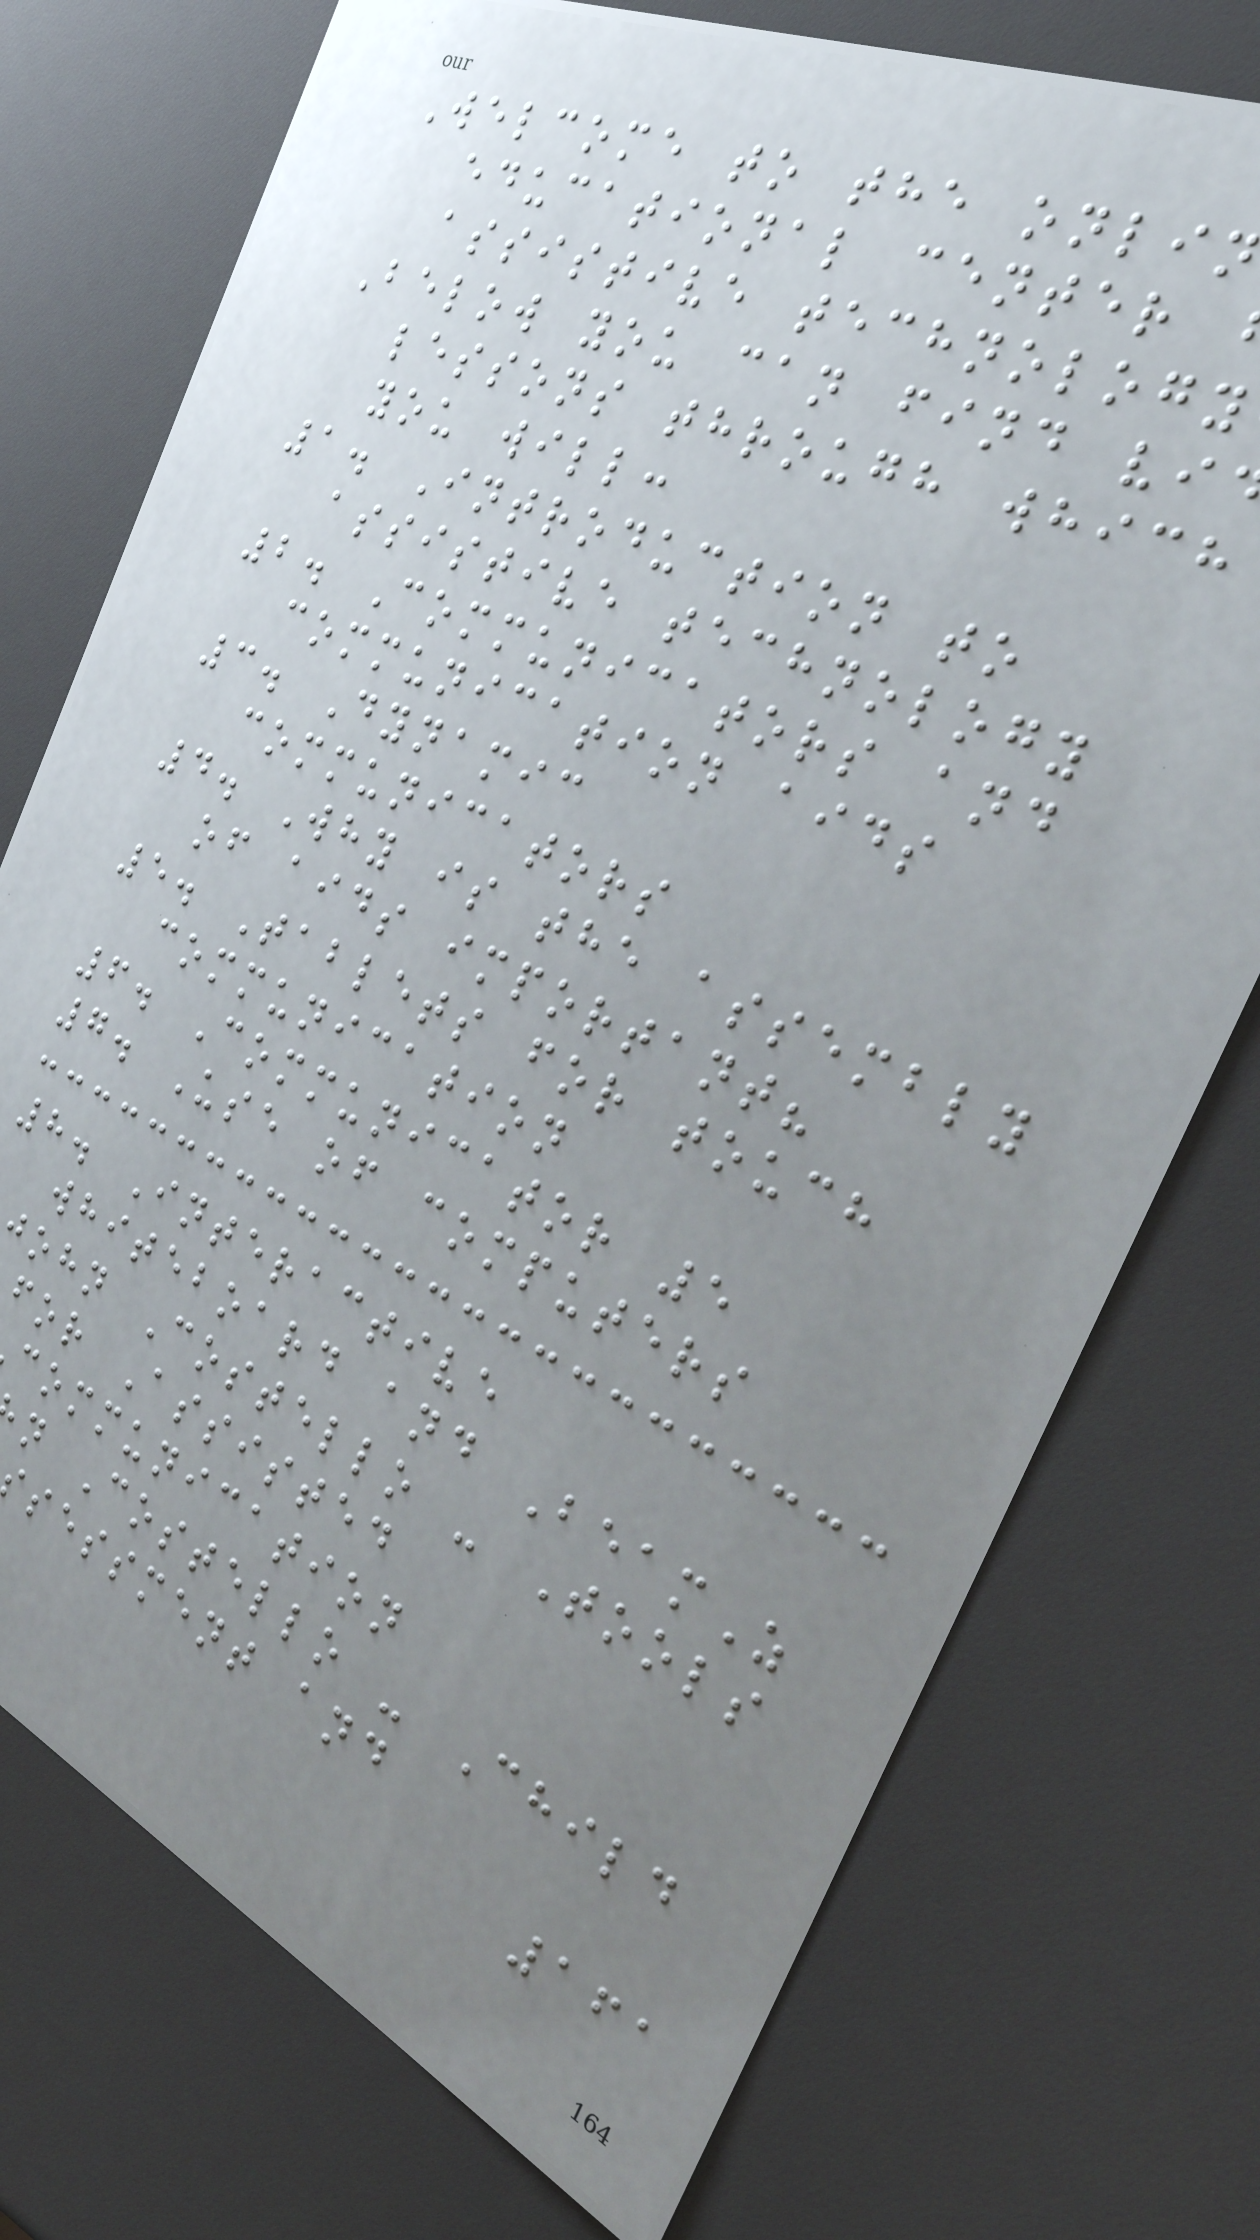Welcome to the onlin
educational center
assistive technology
Below you can find vi
lessons through which
you will:
1. Introduction to
assistive technology
2. Communicators and
communication aids
3. Dynamic
communicators
4. Why is the assembly
of aids important?
5. Tablets for touch
communication
6. Communicator 5
7. Use of computers
8. Interactive
whiteboard and BeamZ
john Costello - Tools
for Assisted
communication
n Costello - Child
sessment and
161
